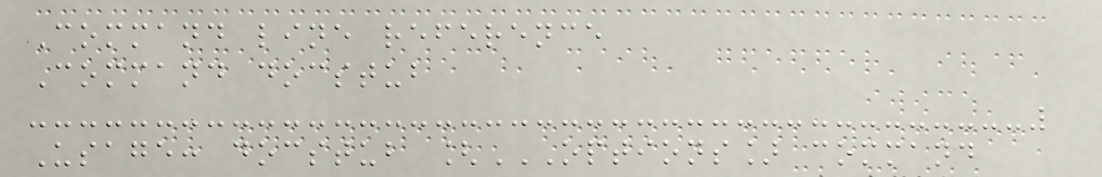Command line reference
Command docstub
Usage: docstub [OPTIONS] COMMAND
